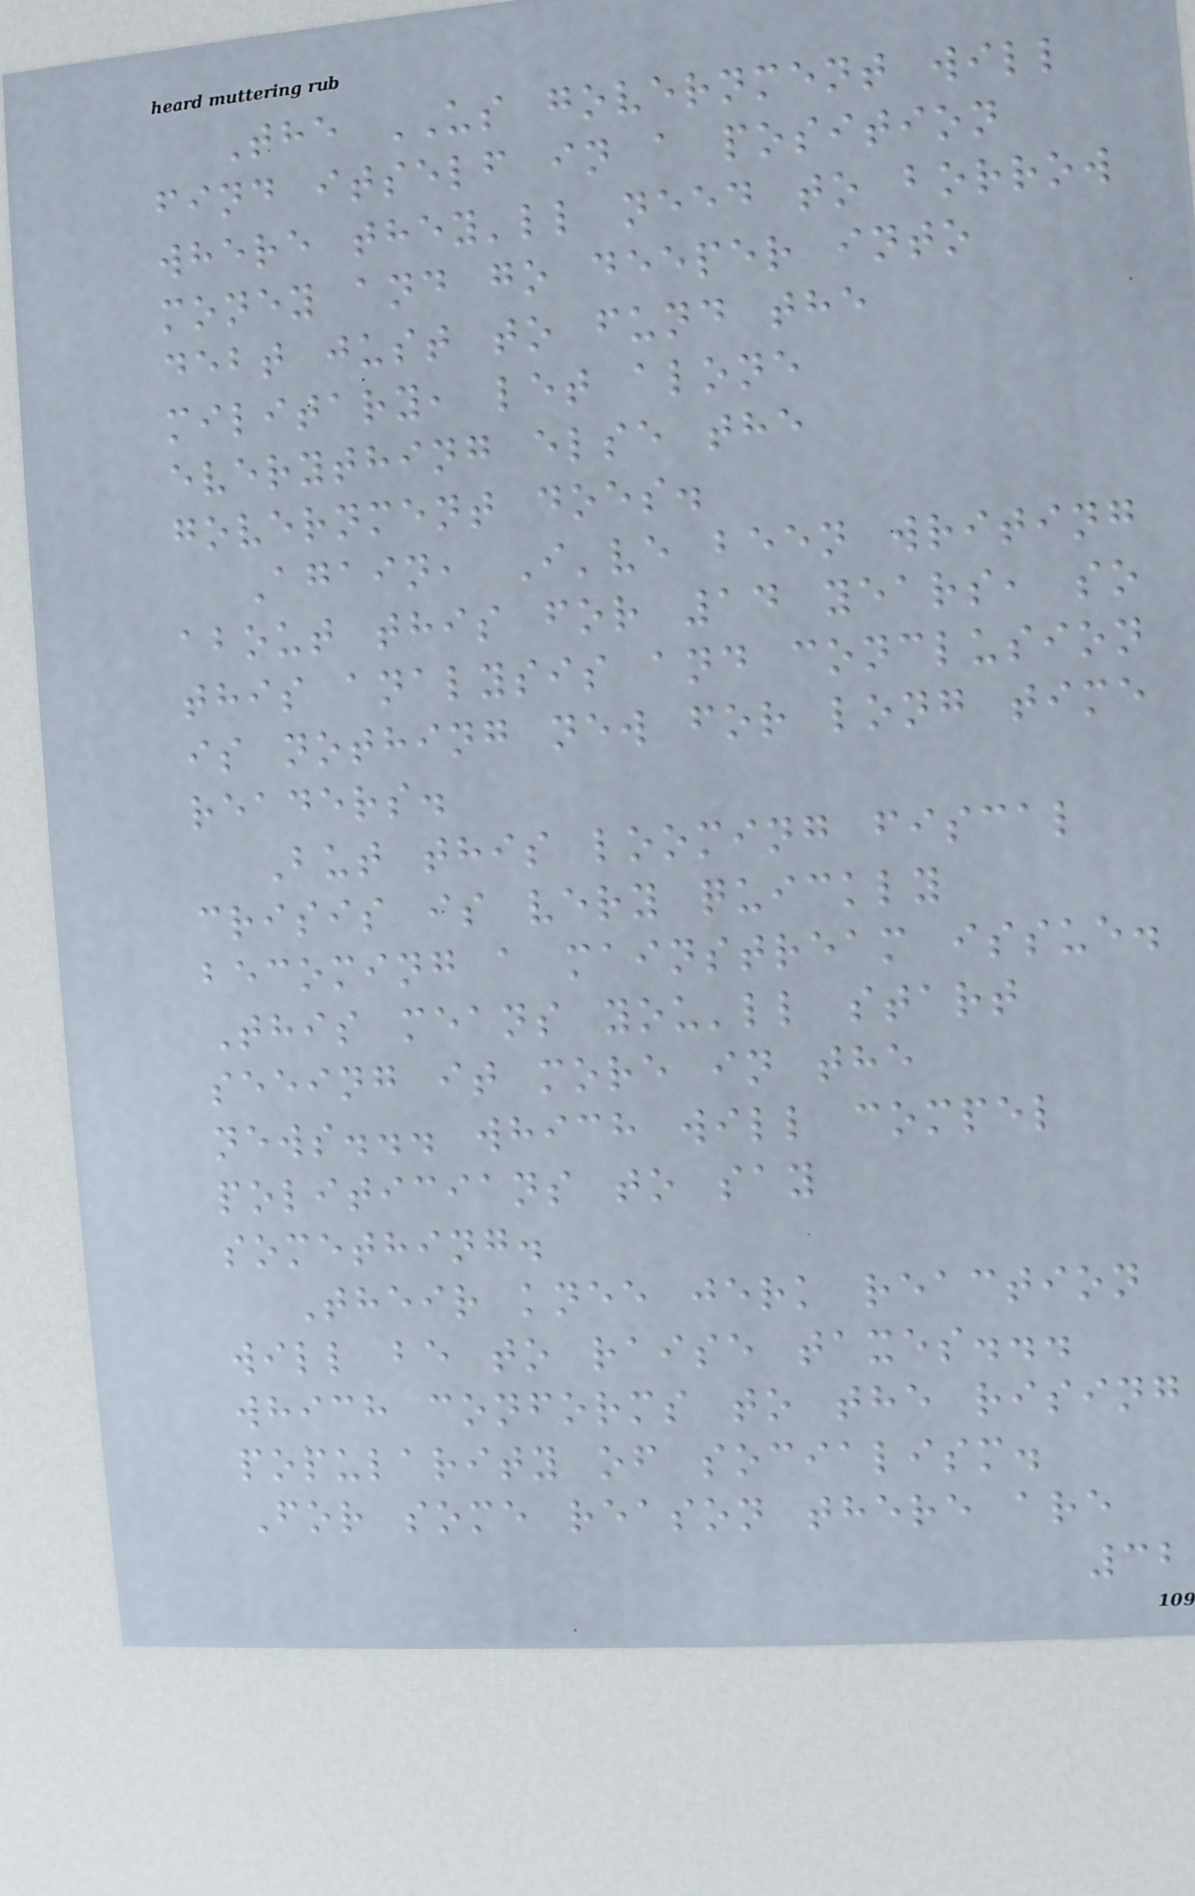The US government will
find itself in a position
where they'll need to borrow
money and go deeper into
debt just to fund the
military, let alone
everything else the
government does.
Again, I've been writing
about this for 14 years, so
this analysis and conclusion
is nothing new for long time
readers.
But this looming fiscal
crisis is very quickly
becoming a mainstream issue.
This means you'll start
seeing it more in the
news... which will compel
politicians to say
something.
Their knee jerk reaction
will be to raise taxes...
which conforms to the rising
popularity of socialism.
For some reason there are
32
